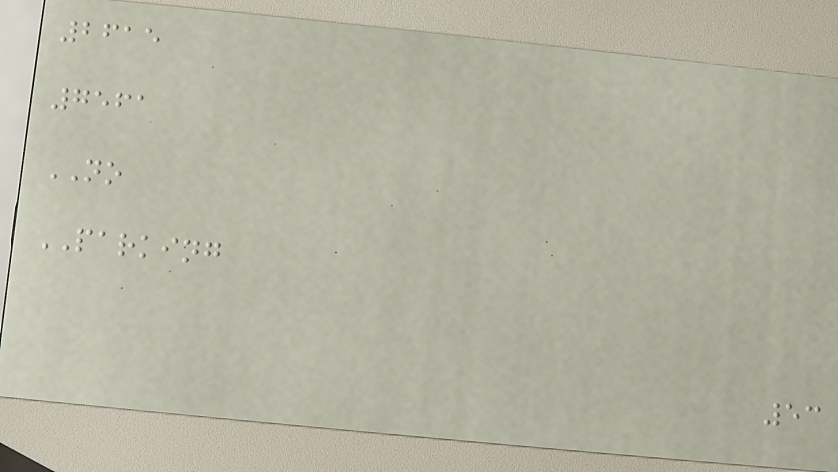2615
7561
NO
PARKING
53
